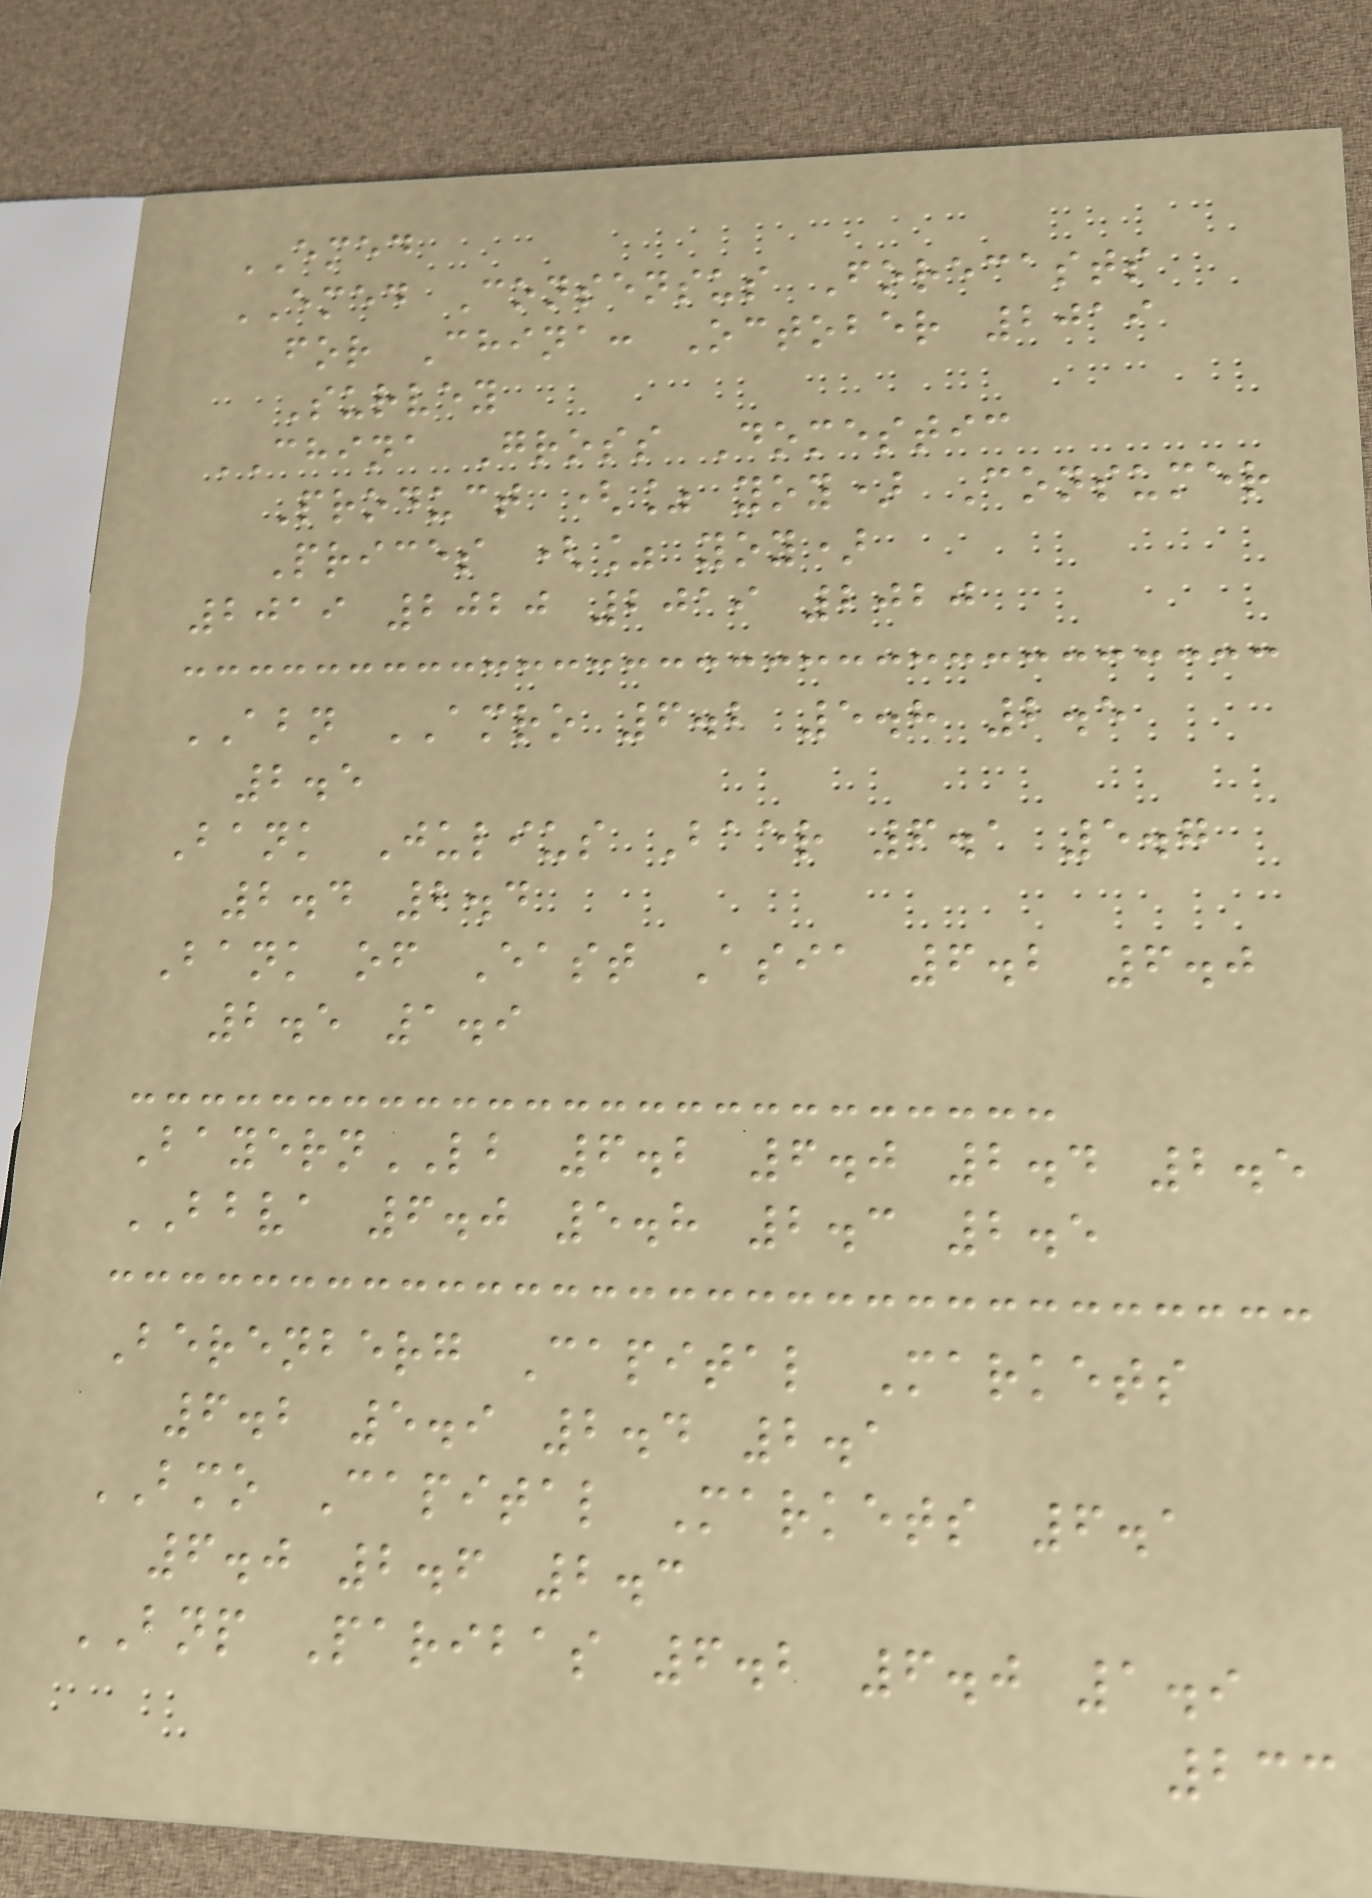EMED
EMED Consensus Forecasts
for China: October 2019
Survey
CHINA Gross Domestic
Product (% yoy) Consumer
Prices (% yoy)
2019 2020 2019 2020
ABN AMRO 6.2 5.8 2.5
2.5
Bank Julius Baer 6.1 5.7
2.4 2.4
Bank of East Asia 6.2 6.0
2.5 1.9
BayernLB 6.2 6.0 2.4 2.5
BBVA 6.0 5.8 2.3 2.5
Berenberg Capital Markets
6.2 5.9 2.4 2.1
BMO Capital Markets 6.1
6.0 2.6 2.3
BNP Paribas 6.2 6.0 1.9
233
